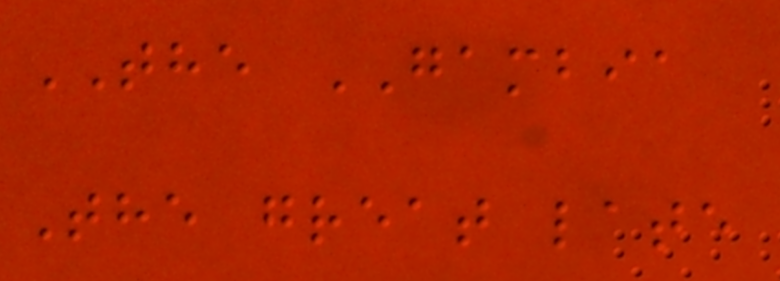THE GAMBIA
The great late
